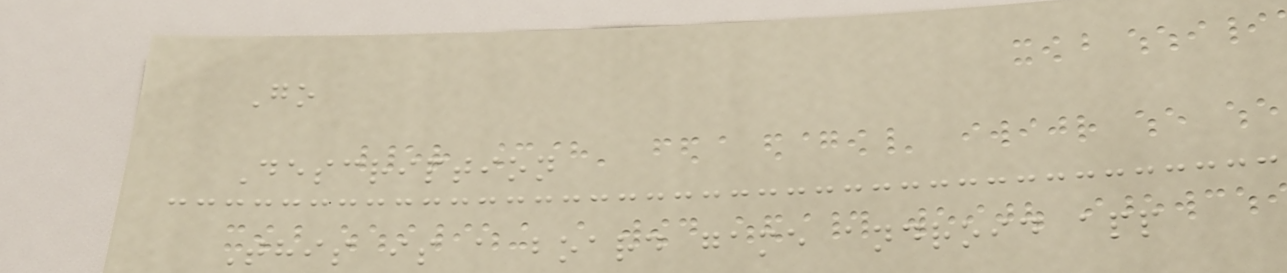Go
Description
This is a board game android app
